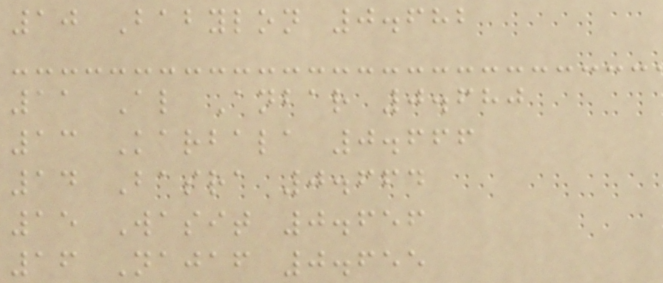10 Babylon 0.682
11 Al Anbar 0.680
13 Karbala 0.666
14 Basra 0.664
15 Wasit 0.656
16 Najaf 0.655
